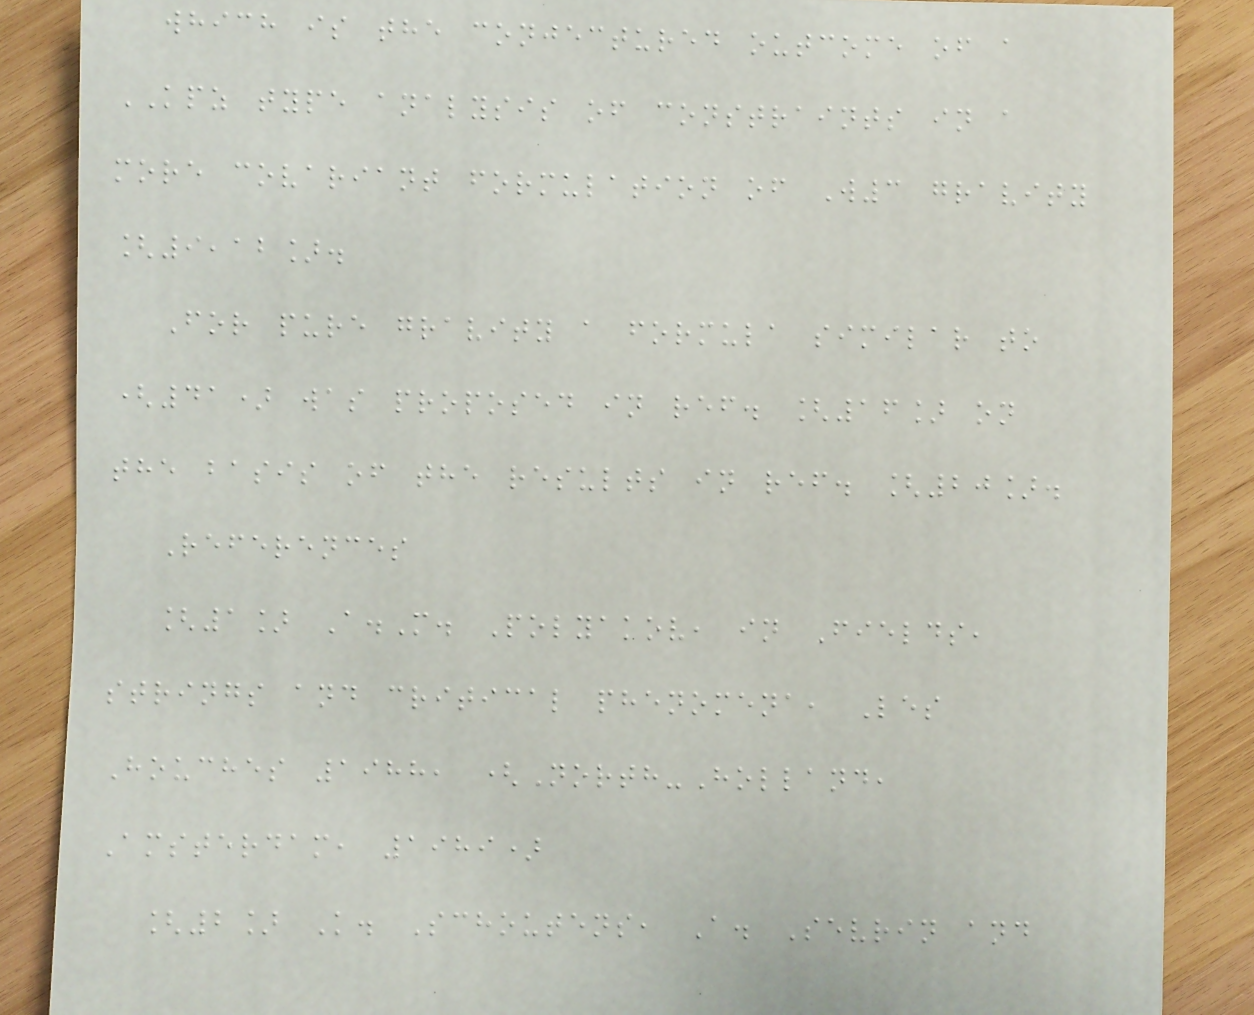which is the conjectured outcome of a
KPZ type analysis of constraints in a
more covariant formulation of W3 gravity
[9,12].
For pure gravity a formula similar to
(41) was proposed in ref. [16] on
the basis of the results in ref. [20].
References
[1] A.M. Polyakov, in Fields,
strings and critical phenomena, Les
Houches 1988, (North-Holland,
Amsterdam, 1989)
[2] K. Schoutens, A. Sevrin and
